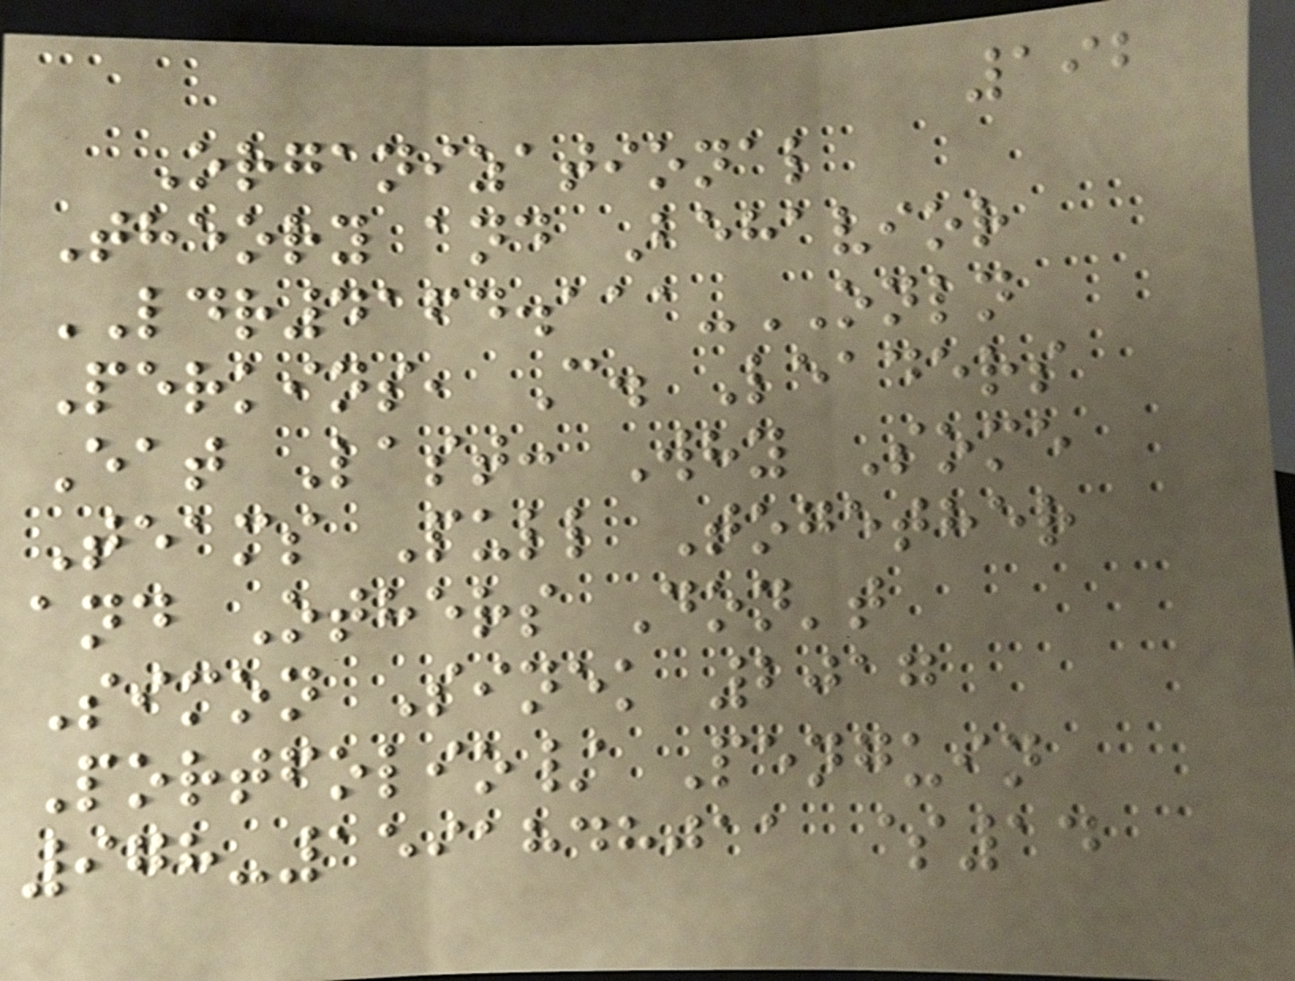192
Organizational
Theory and Behavior
LDR4164.111-ONLN
Perkins, C. Leaders
Eat Last: Why Some
Teams Pull Together
and Others Don't
Simon Sinek 2017
Portfolio/ Penguin
978-1591848011 $14
